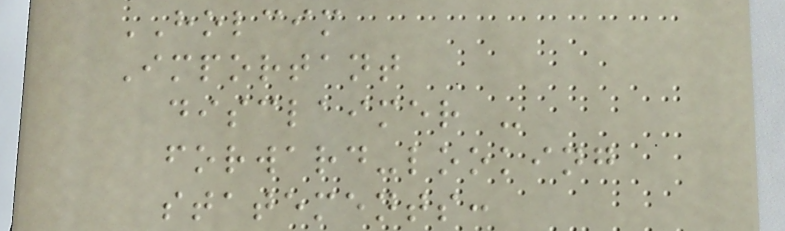HOLCIM
Important
disclaimer -
forward-looking
statements:
